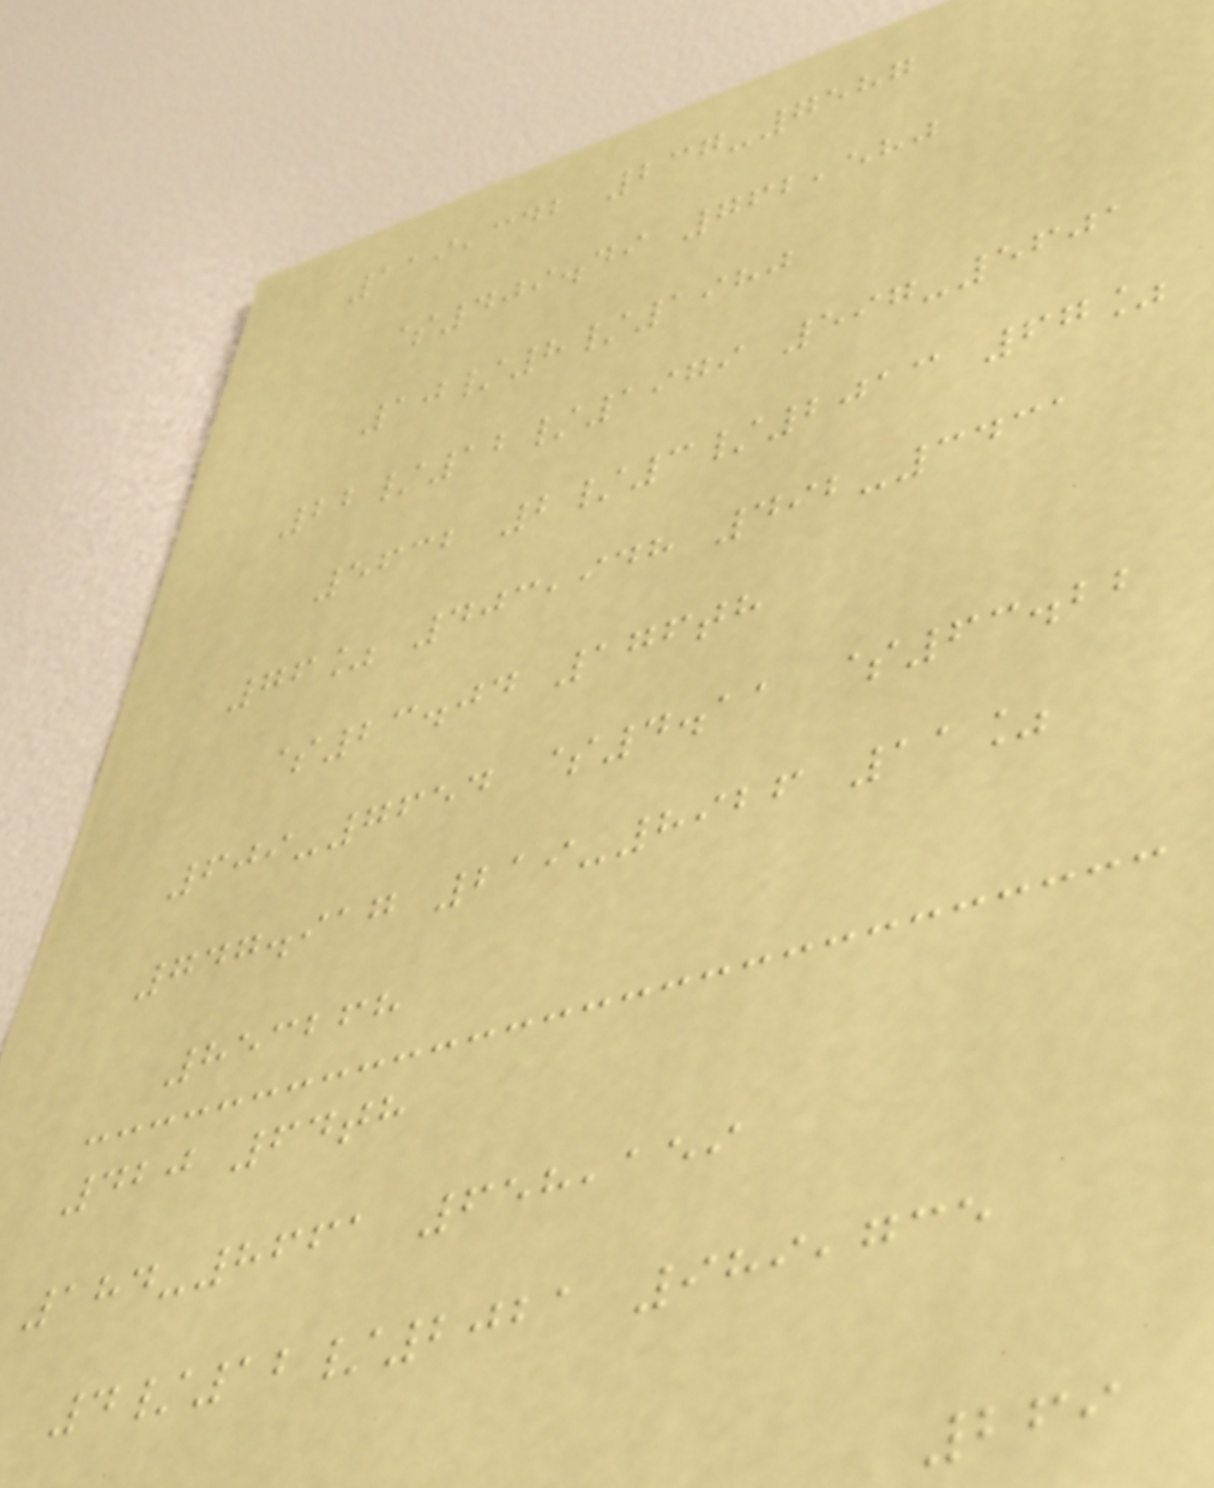119,342 237-7587
$409.49 762,580
10/8/1980
22/12/1979 597-5601
5632 2/3/2013 67%
76% 403,948 492-3431
$23.04 176th
609-7654 $4.11 $63.22
747.917 219-8926 11%
853268
420 64th
184-8661 658,159
4/12/2021 989,735
269
